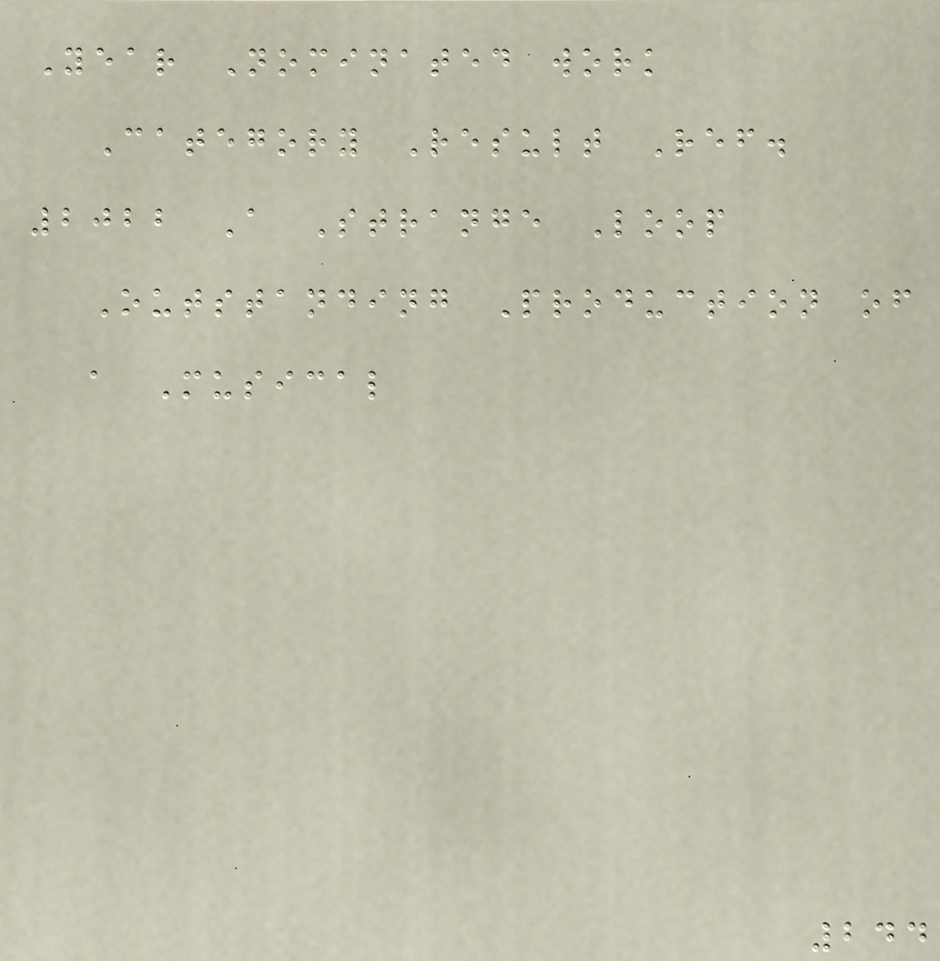Year Nominated work
Category Result Ref.
2022 A Strange Loop
Outstanding Production of
a Musical
244
